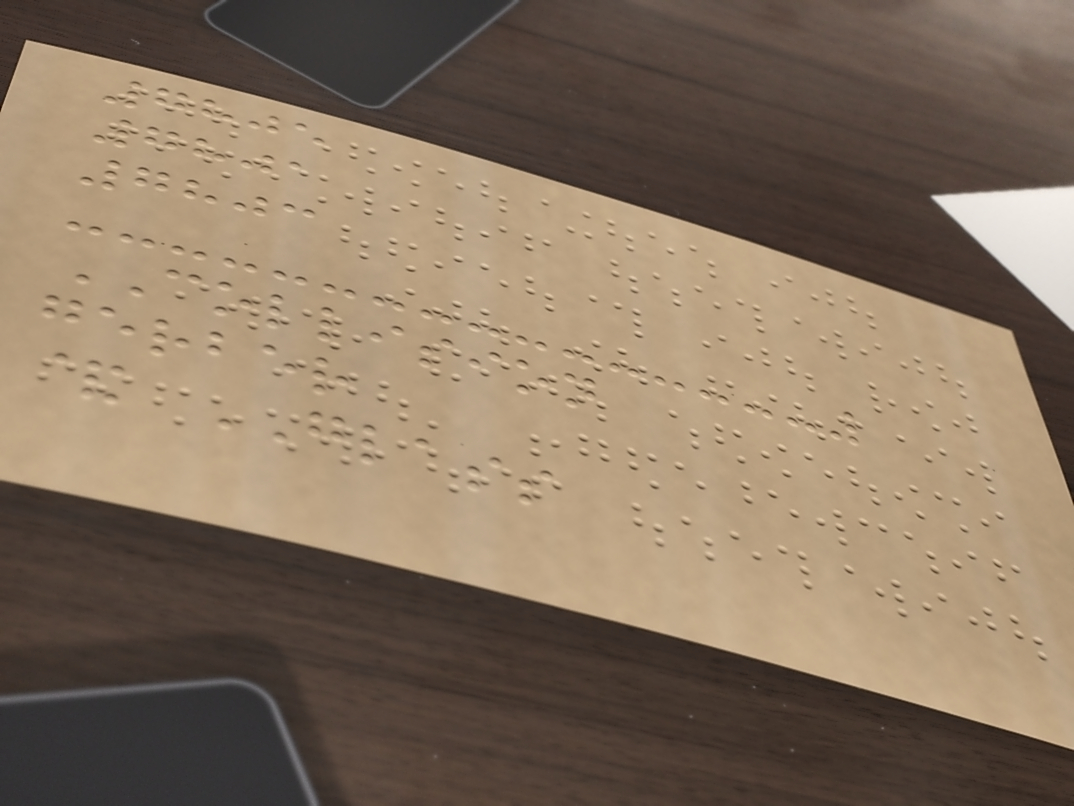7805
7801
7803
COLLISION
gerber
& GLASS
